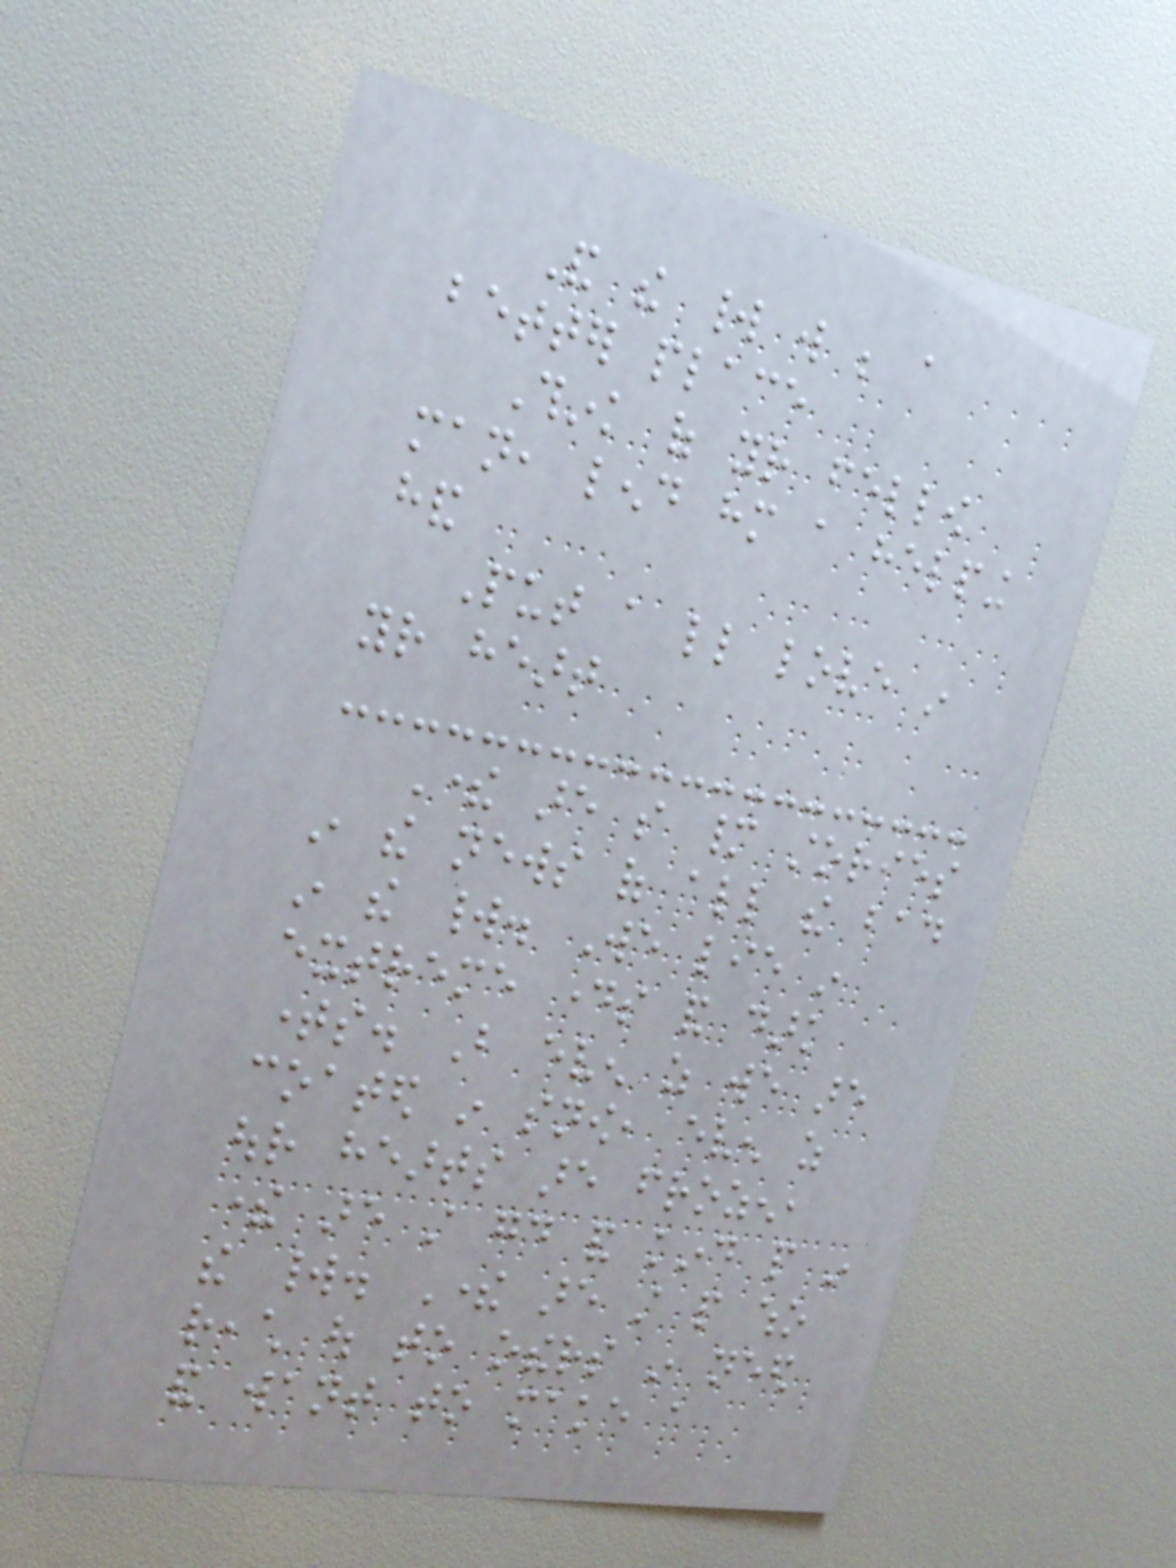And the world will be a
better place
Think of your fellow
man, lend him a helping
hand
Put a little love in
your heart
There are so many stories
in the news of all the bad
in the world. We lie in
extreme days and dark
times. But even as we are
coated in snow, even as
our hearts are frozen,
there are still good and kind people in
the world. There are still people who
reach out to others in need
and want to make a
